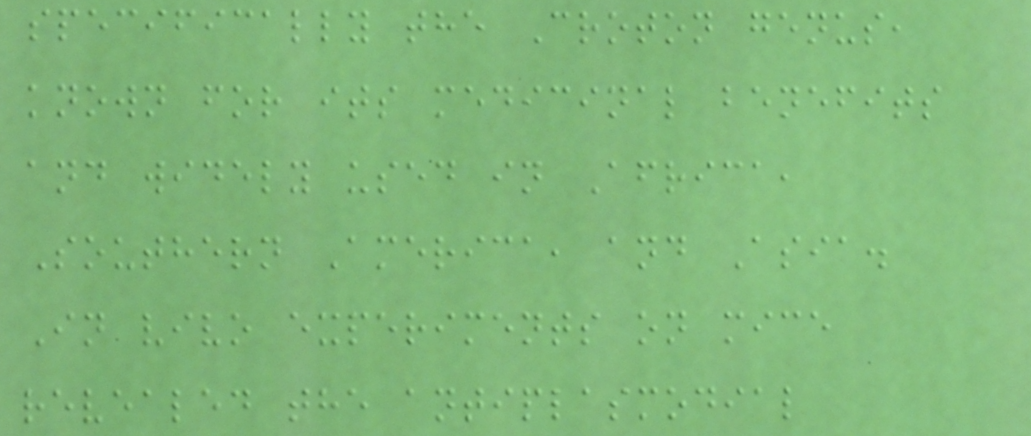specifically the Croton genus,
known for its medicinal benefits
and widely used in Africa,
Southern America, and Asia.
In vivo experiments on mice
revealed the antiplasmodial
